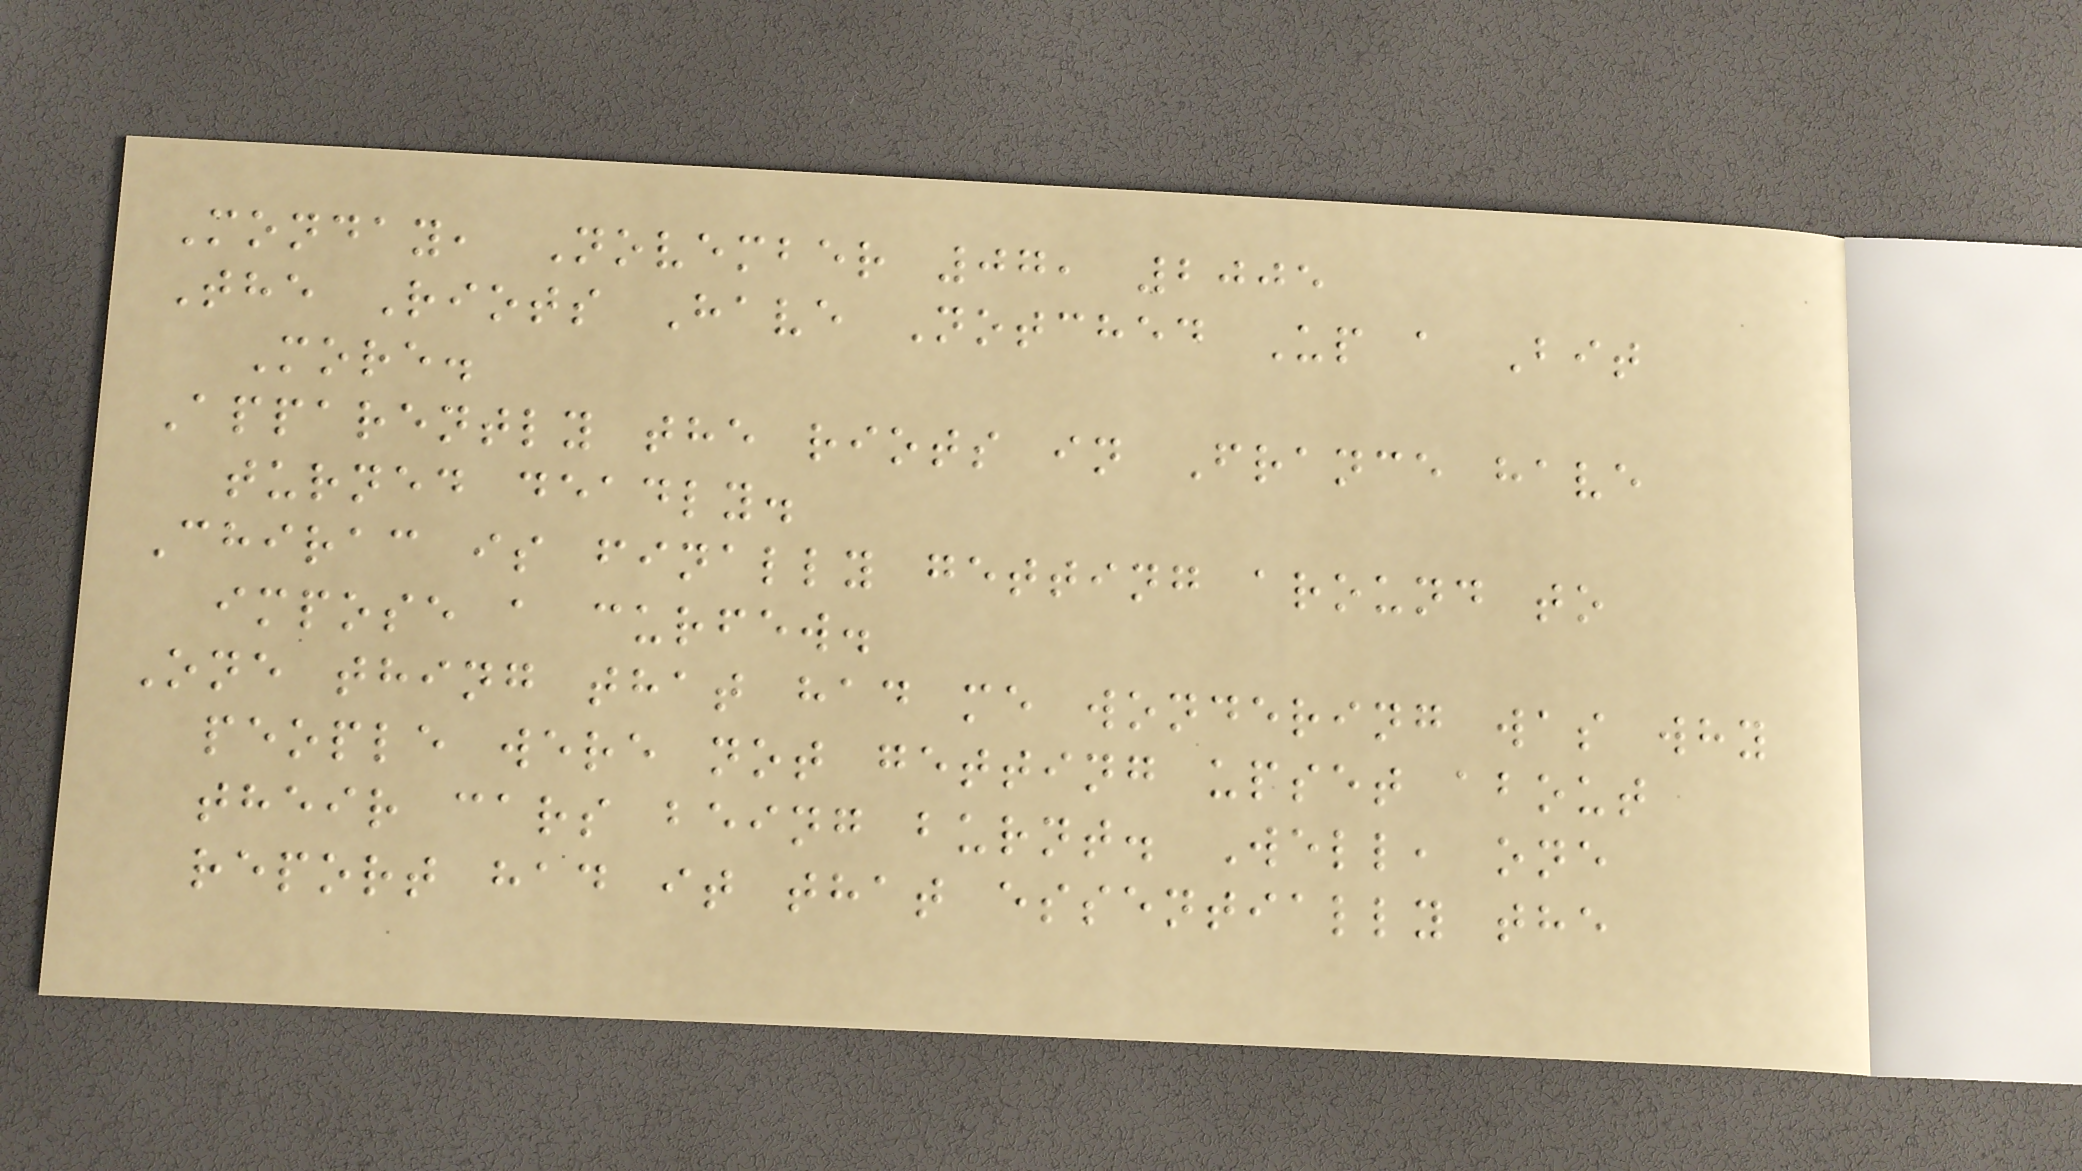Monday, November 07, 2005
The Riots Have Notched Up a Bit
More.
Apparently the riots in France have
turned deadly.
Chirac is finally getting around to
impose a curfew.
One thing that had me wondering was why
people were not getting upset about
their cars being burnt. Well, one
report had it that essentially the
